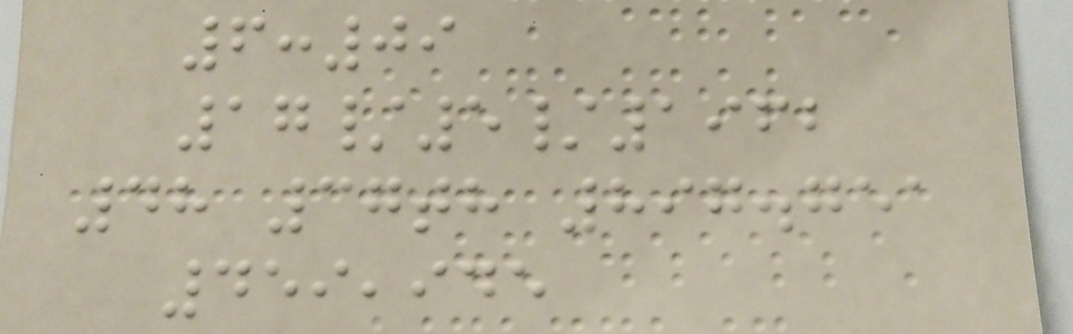6:09
17/5/1962
48 37th 897.751
459,945
